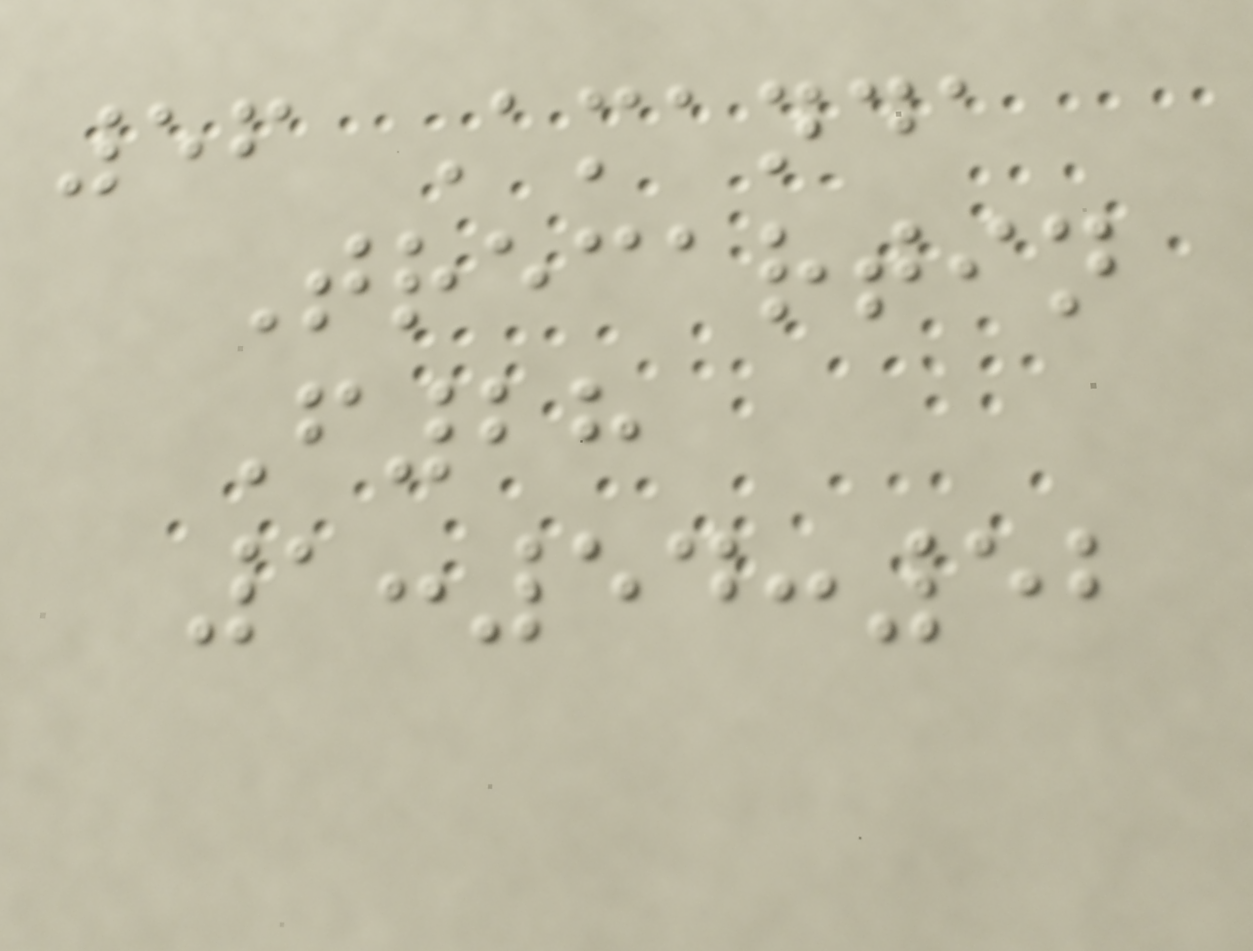56 Amanda
Trecartin
F28
1:54:52
